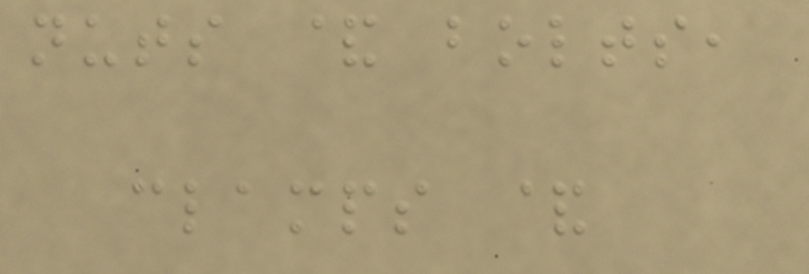nuts & bolts,
clamps &
